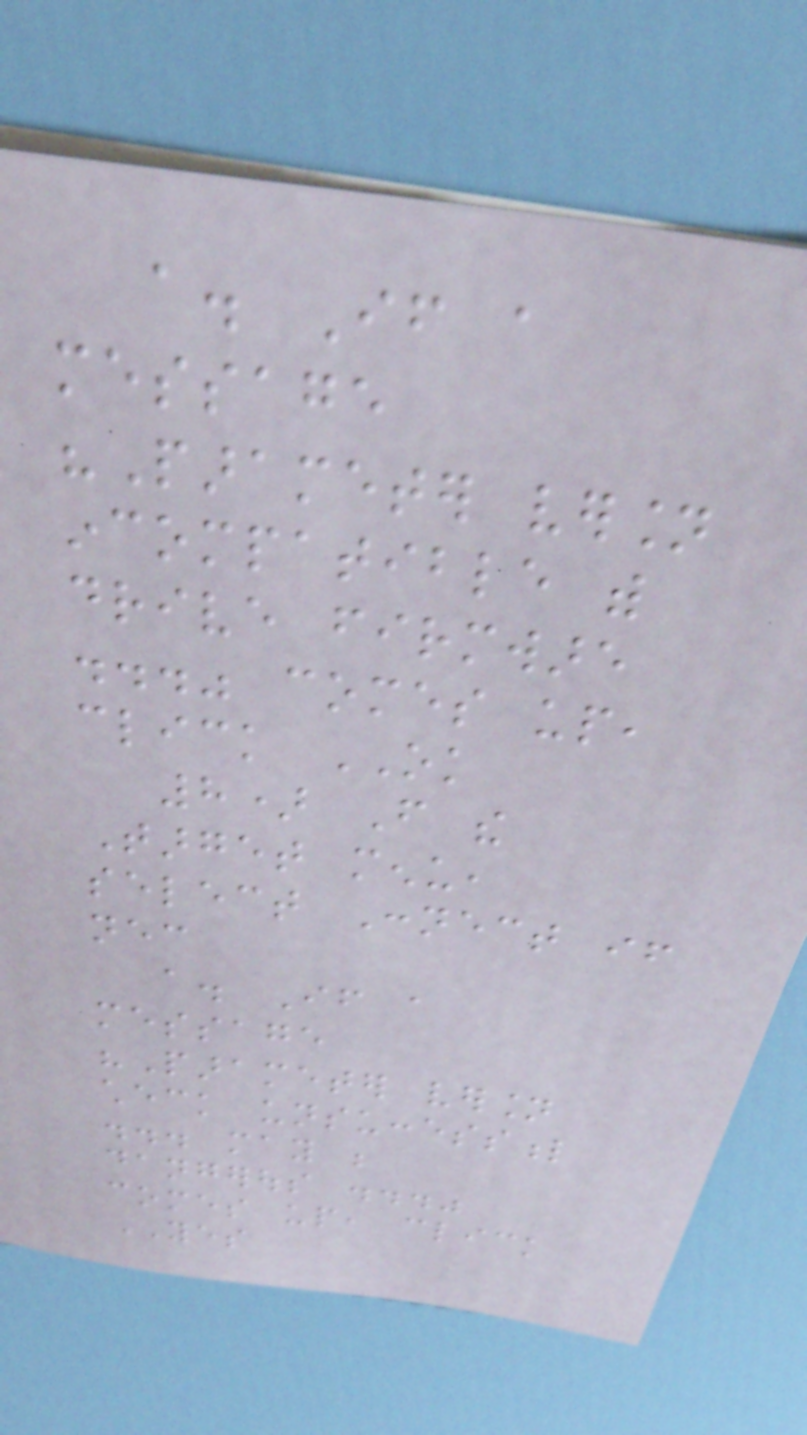a. If a
message
"Parameter version
incompatible with
drive firmware
..." comes up,
click OK
8) From the
Target menu,
select Connect if
necessary
a. If a
message
"Parameter version
check unsuccessful
... may be
dangerous ..."
comes up, click
YES
